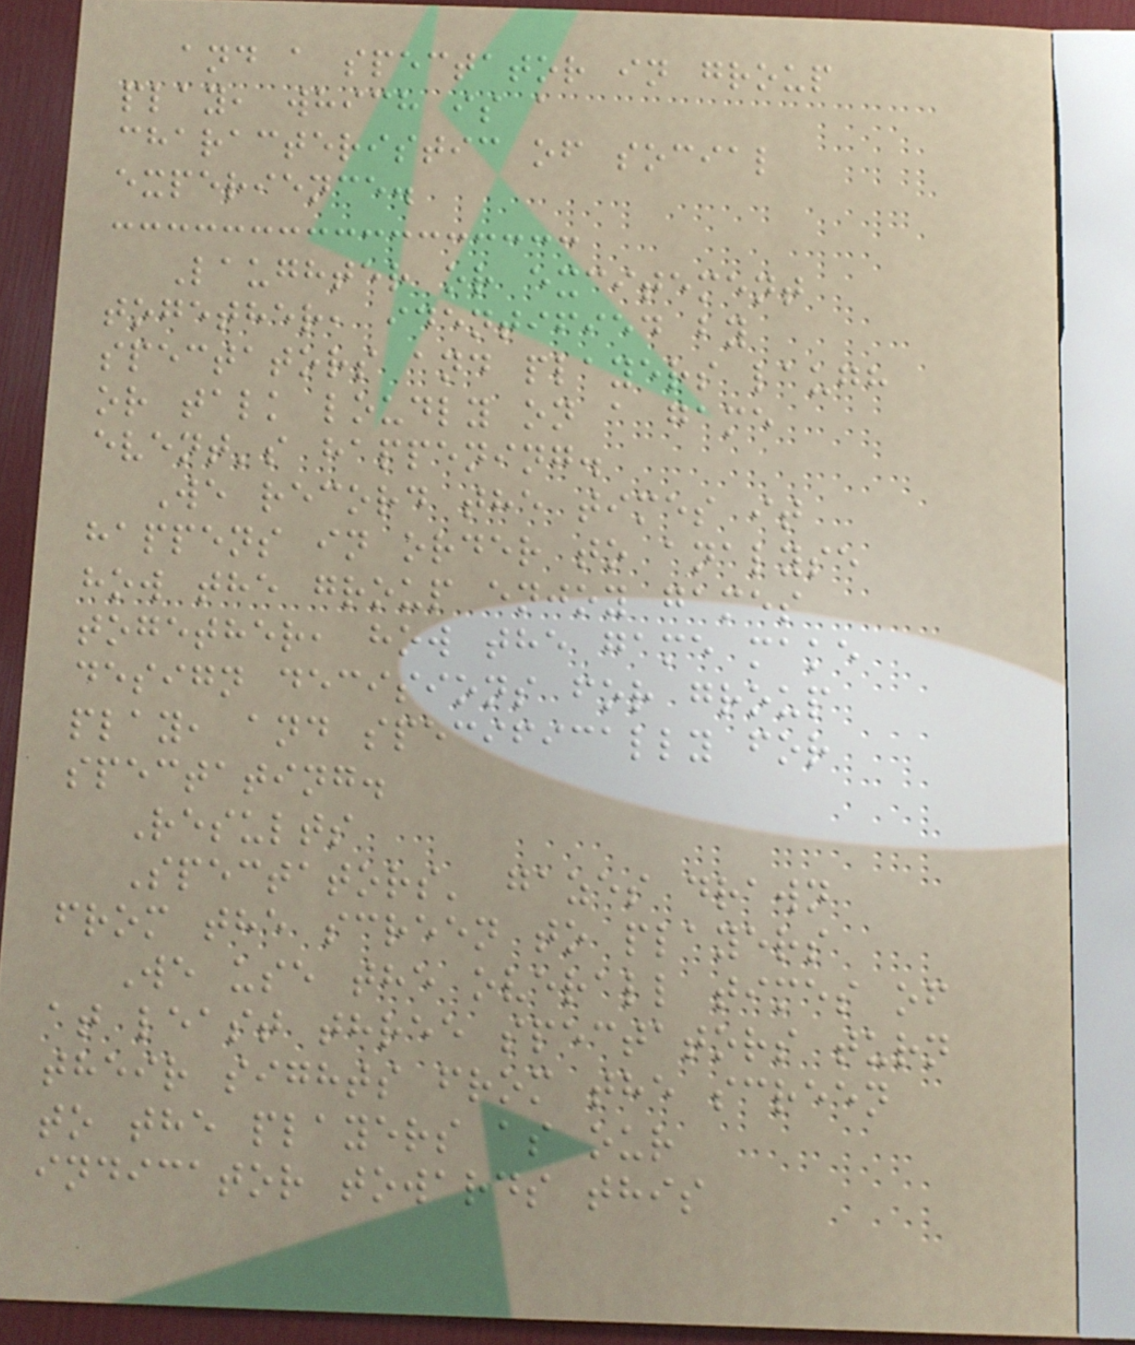and a spectator in group
play, which is a
characteristic of social
experience.
Laughter or excitement
together, identified by
spectators and players laugh
or talk loudly on a game
event's happening.
We record the times it
happens in order to analyse
how the group enjoy games
together, how the game make
design decisions for group
play, and specifically for
spectating.
Results
Spectators' gazes drawn
from the screen to players
We use the overall times of
at least three spectators turn
their sights from the screen
to the players as our
indicator towards this
